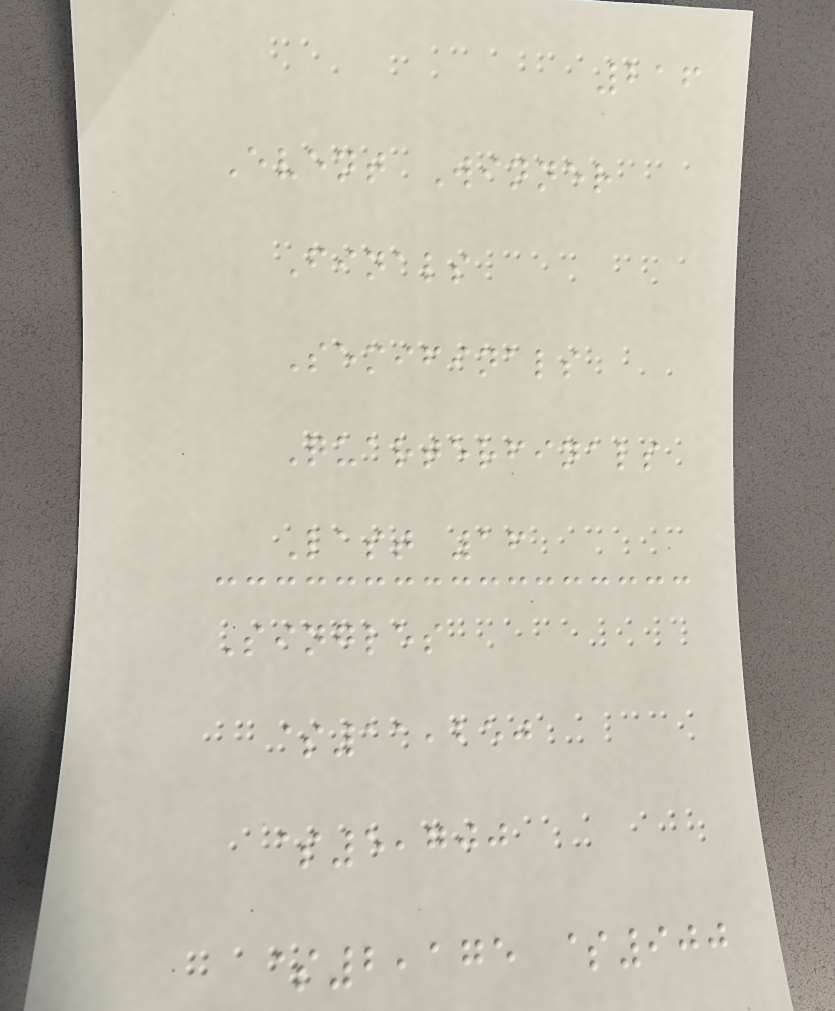216
Event Winner
Finals
Semifinals
Quarterfinals
Last 16
Singles
$11,250
$5,700
$2,175 $900
